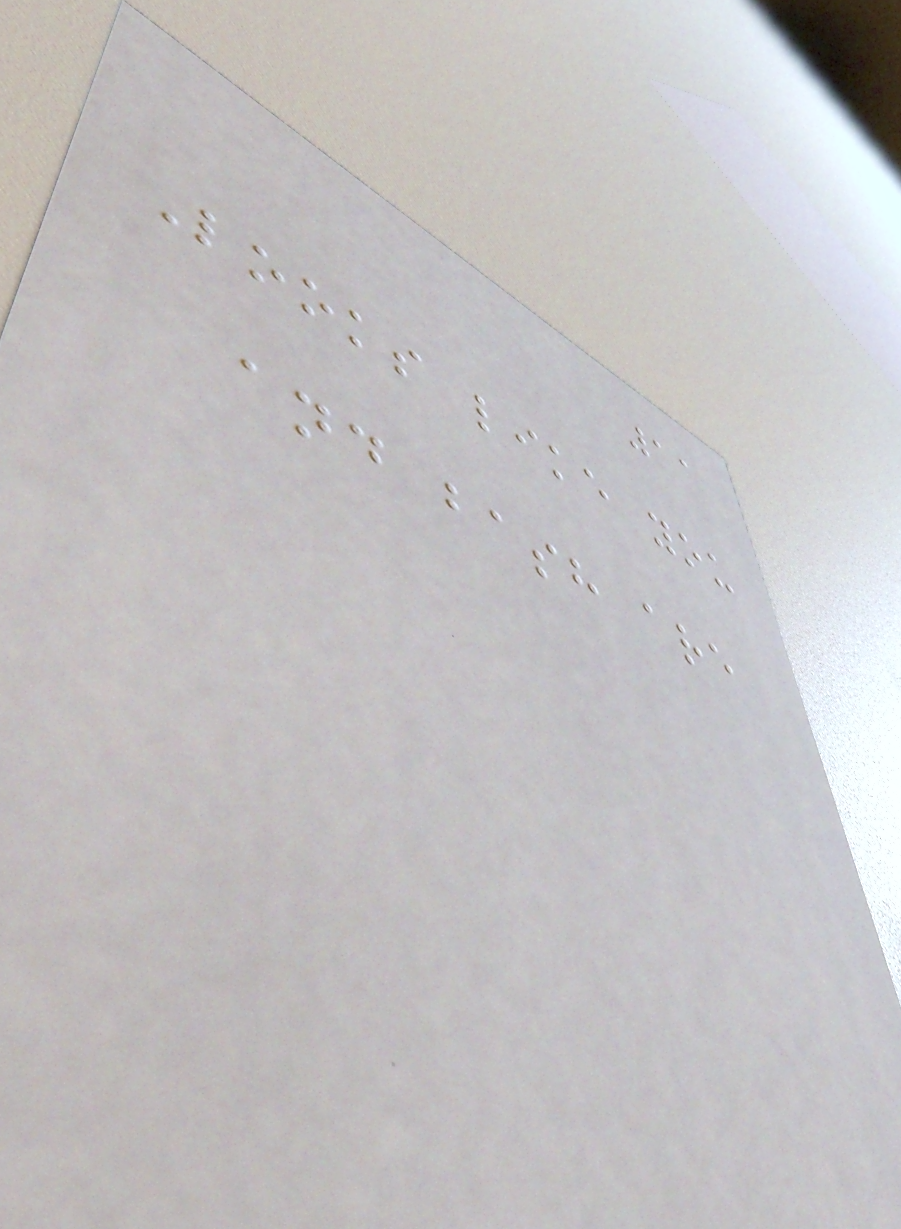11
Looks like you
and bash are
